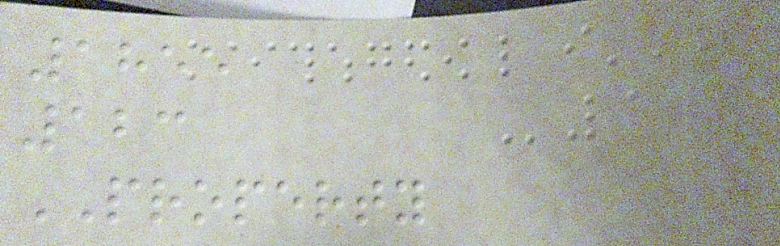1855
123
PROPERTY
